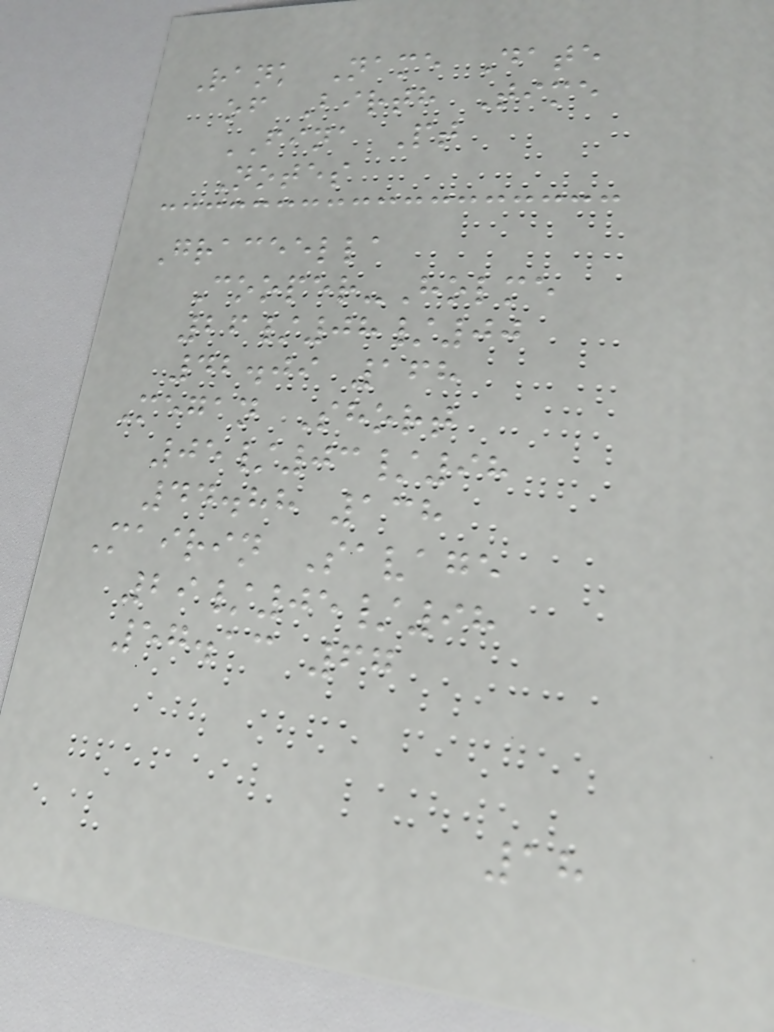Rank Name Date
of Birth Time
FINA Pt
Notes
Graceella
Cooper-Holme
26/08/00
42.09 168
Megan Short
05/03/98
44.88 138
Mairin Savage
29/05/98
57.13 67
18
